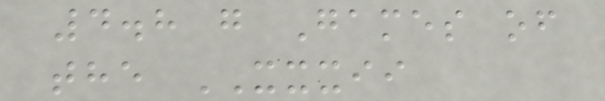4.8 g Games of
the XXXII
